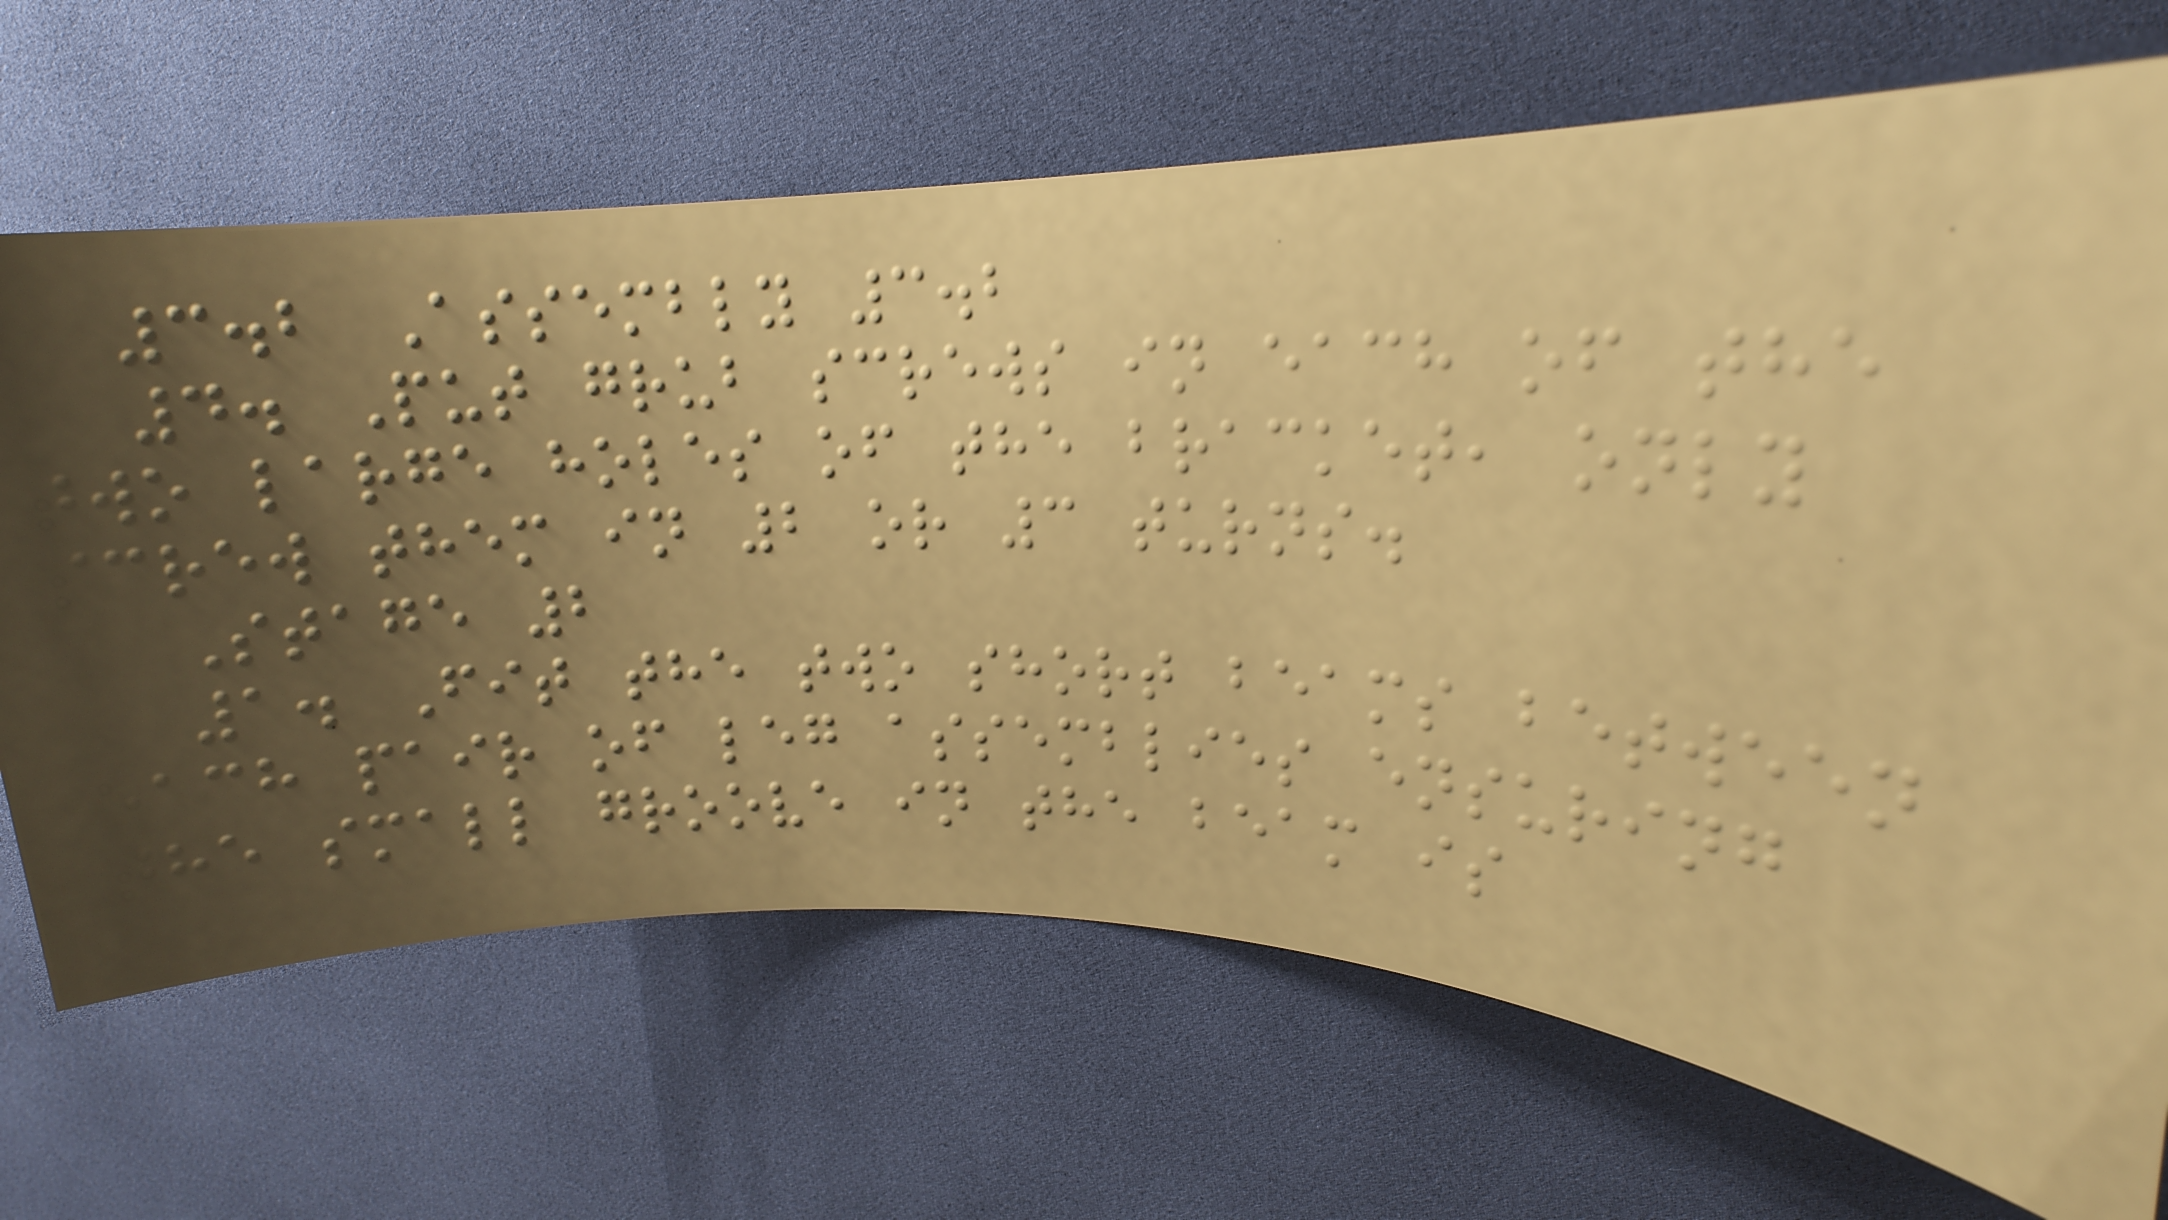3.2 Assembly 3.2
4. Put grub screws in each of the
two large holes of the bracket, only
screw them in 2 or 3 turns.
Stage 2
1. Fit the two short beams between
each pair of leg assemblies ensuring
the small groove in the beam is
